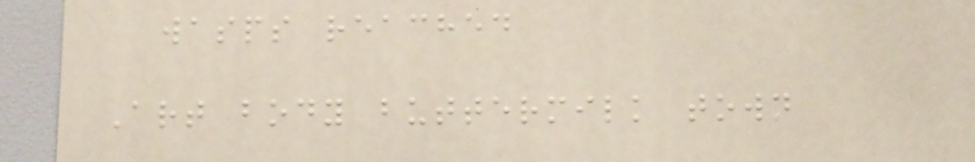wasps reached
Art body buttermilk town
